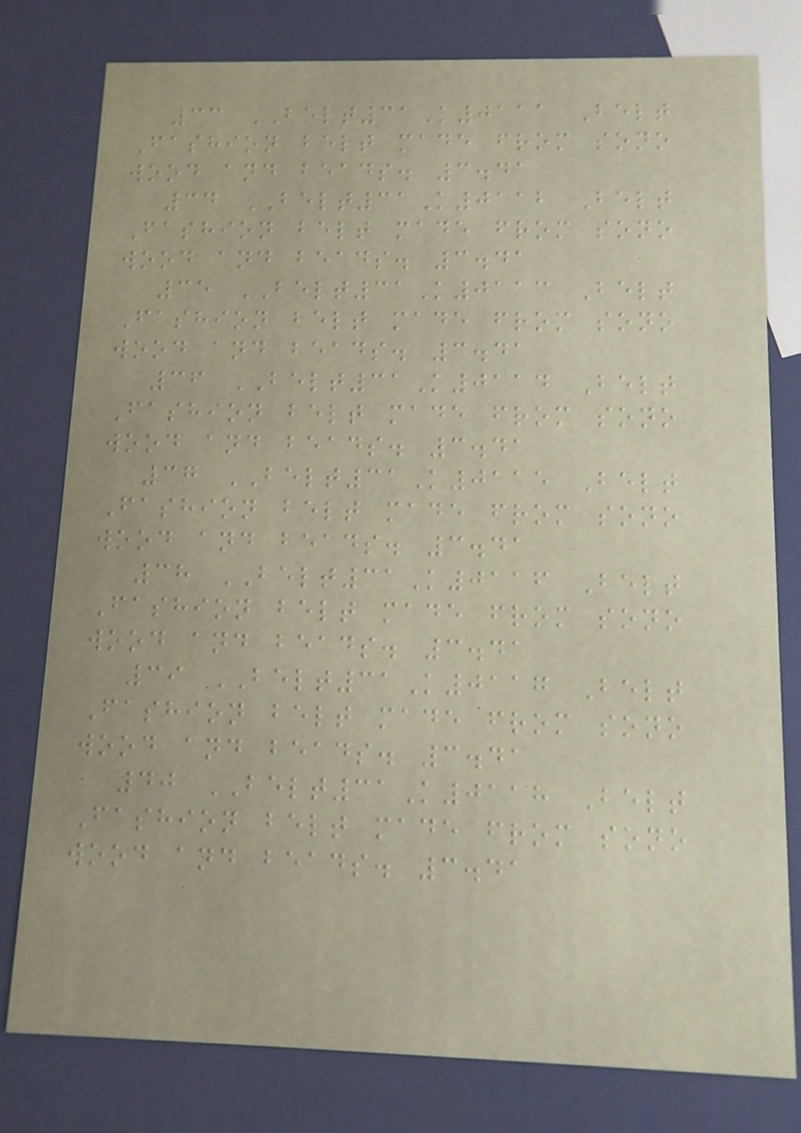33 BELT31K0111 Belt
Fashion belt made from sono
wood and beads. 3.41
34 BELT31K0112 Belt
Fashion belt made from sono
wood and beads. 3.41
35 BELT31K0113 Belt
Fashion belt made from sono
wood and beads. 3.41
36 BELT31K0114 Belt
Fashion belt made from sono
wood and beads. 3.41
37 BELT31K0115 Belt
Fashion belt made from sono
wood and beads. 3.41
38 BELT31K0116 Belt
Fashion belt made from sono
wood and beads. 3.41
39 BELT31K0117 Belt
Fashion belt made from sono
wood and beads. 3.41
40 BELT31K0118 Belt
Fashion belt made from sono
wood and beads. 3.41
